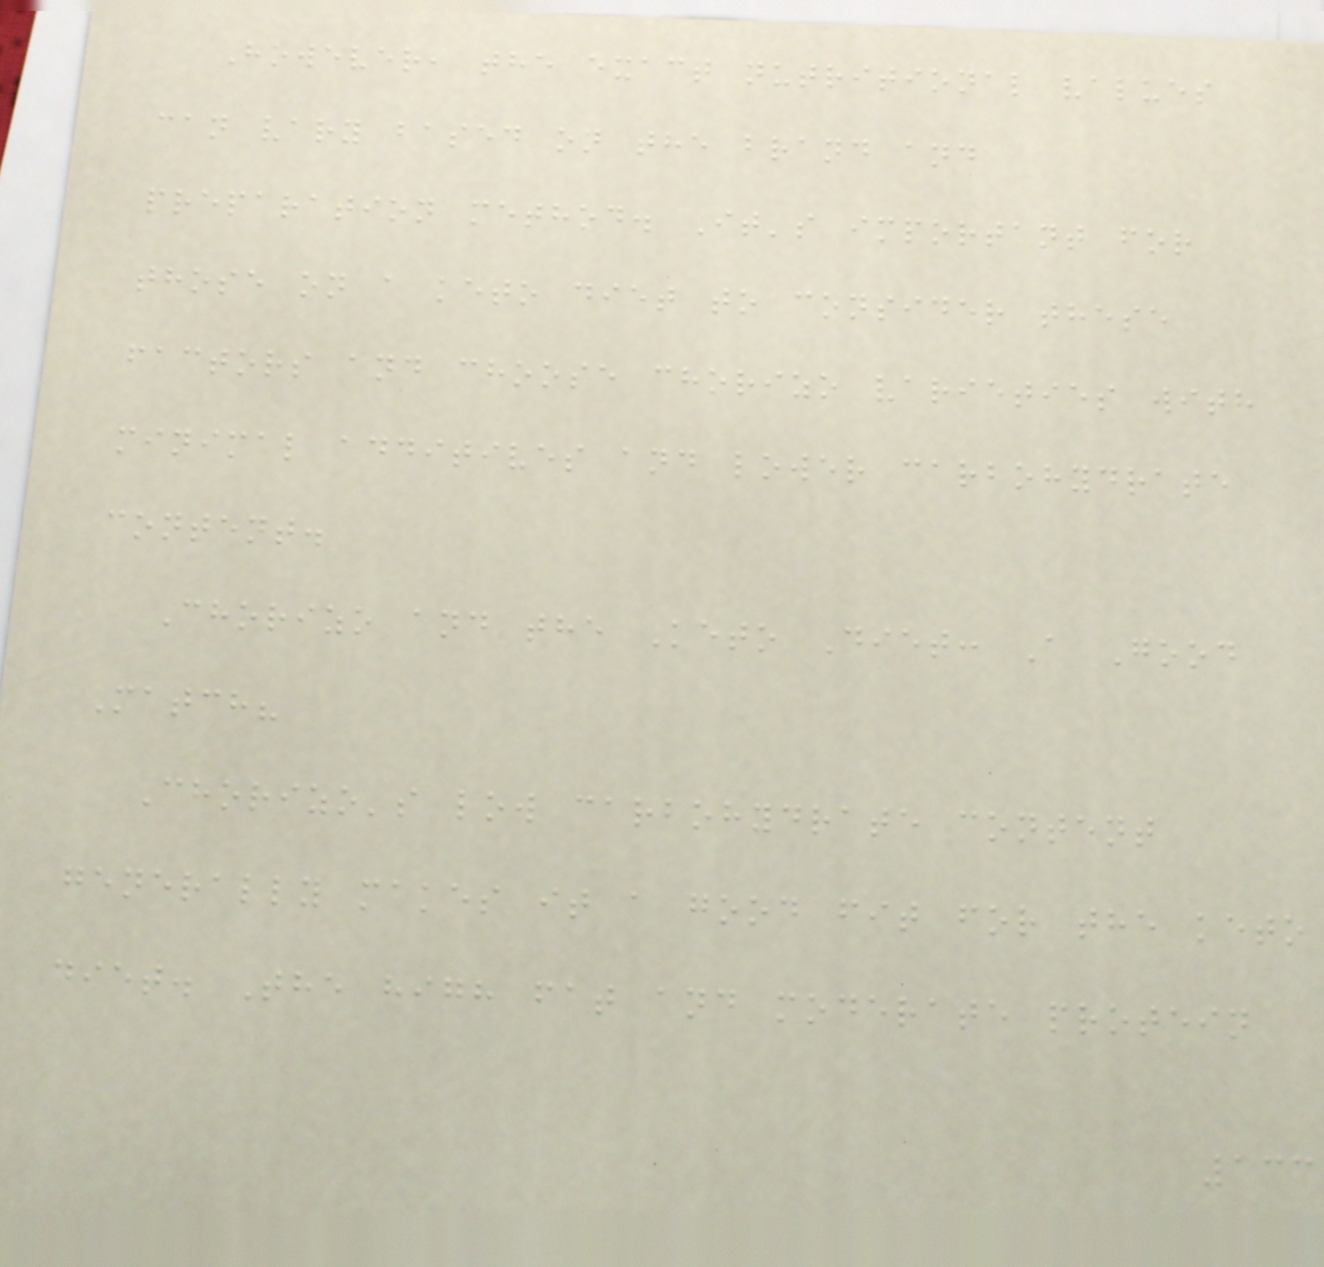However, the exact nutritional values
can vary based on the brand and
preparation method. It's important for
those on a keto diet to consider these
factors and choose chorizo varieties with
minimal additives and lower carbohydrate
content.
Chorizo and the Keto Diet: A Good
Match?
Chorizo's low carbohydrate content
generally makes it a good fit for the keto
diet. The high fat and moderate protein
133
